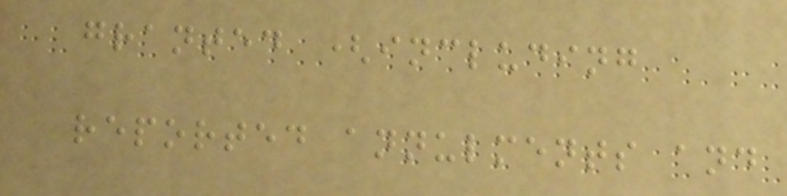granted (including
reported annulments and
